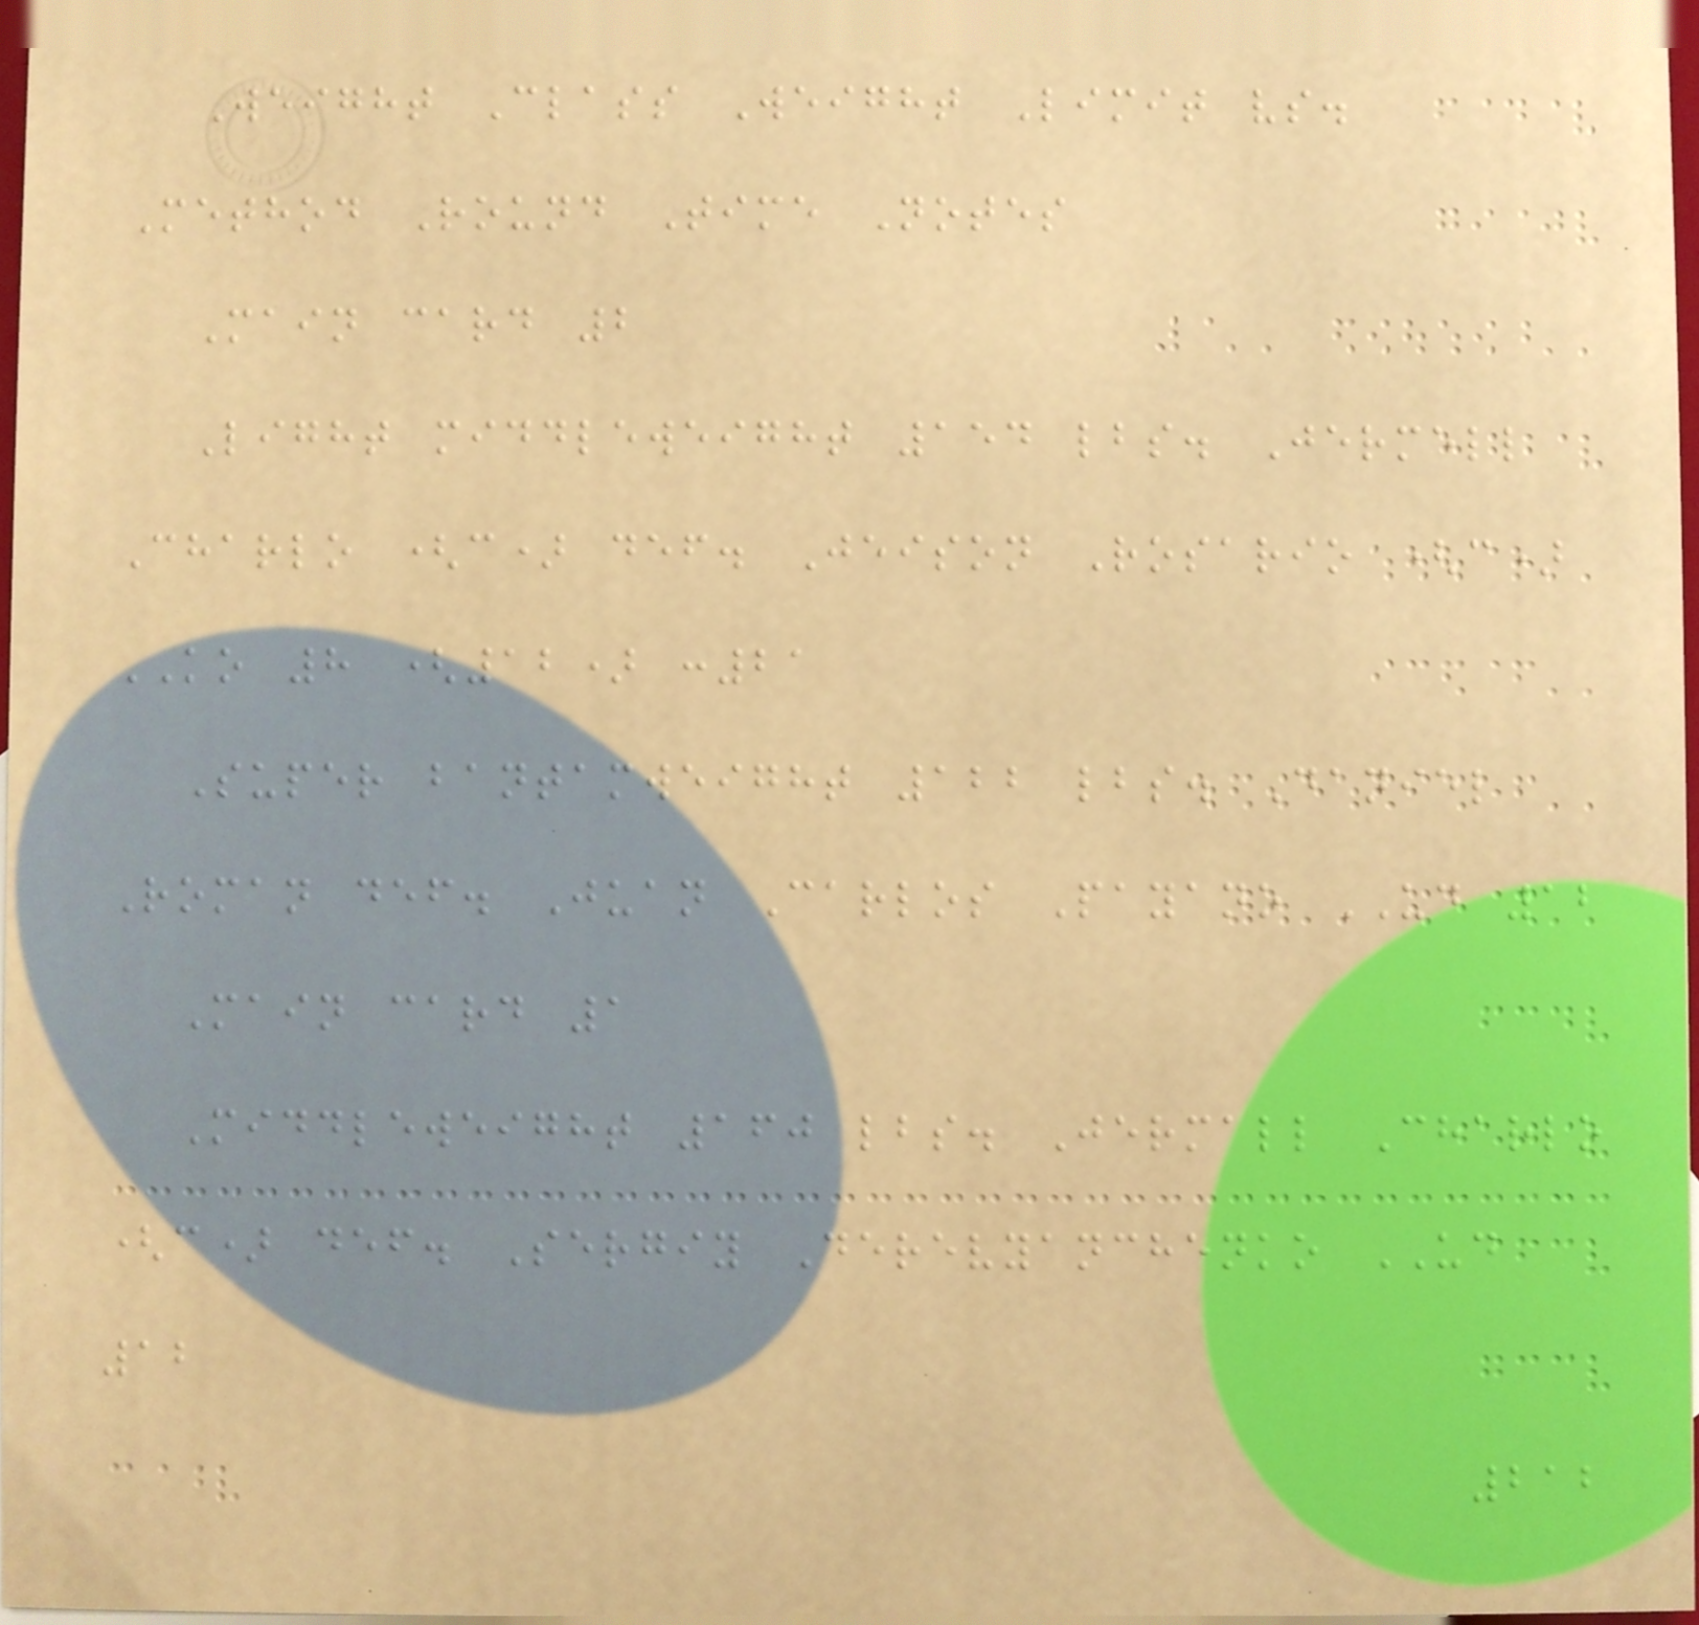Weight Class Weight Limit vs.
Method Round Time Notes
Main card 2
Light middleweight 154 lbs. Jermell
Charlo (c) def. Jeison Rosario (c)
KO 8 (12) :21
Super bantamweight 122 lbs. Daniel
Roman def. Juan Carlos Payano UD 12
Main card 1
Middleweight 160 lbs. Jermall Charlo
(c) def. Sergiy Derevyanchenko UD
12
212
